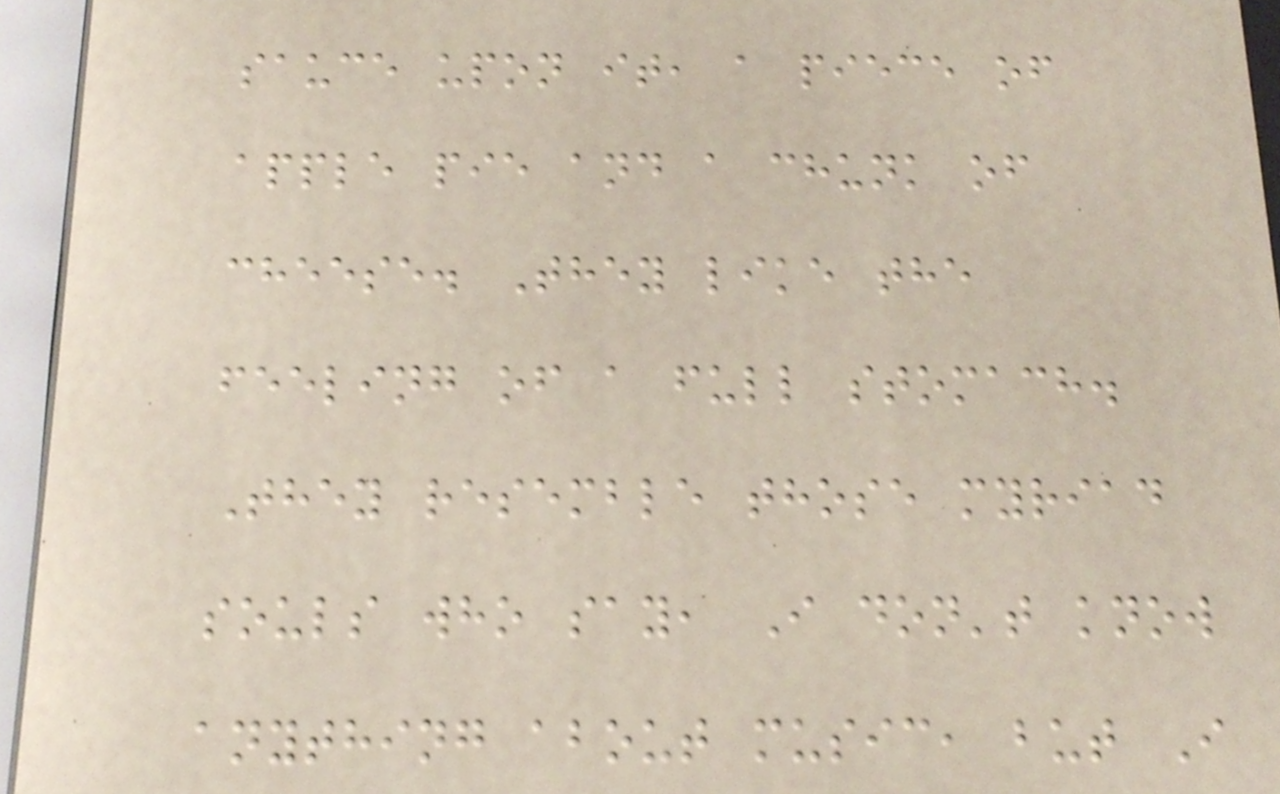sauce upon it, a piece of
apple pie and a chunk of
cheese. They like the
feeling of a full stomach.
They resemble those myriad
souls who say, I don't know
anything about music, but I
